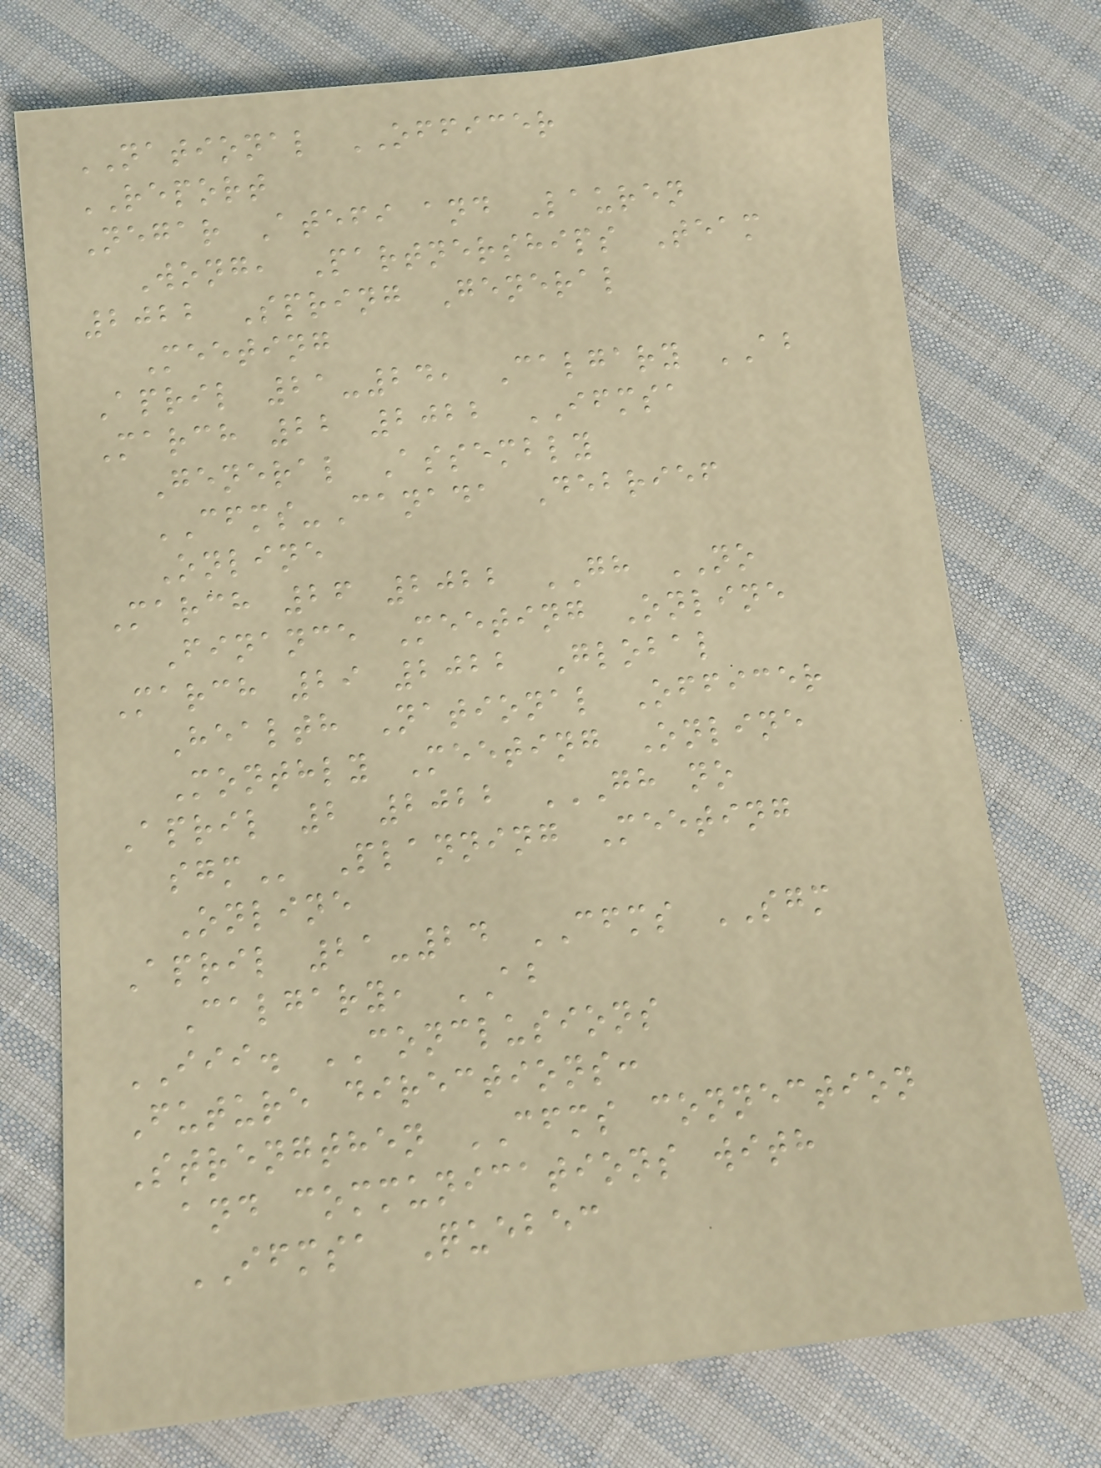NATIONAL OFFICER
REPORT
Negar Atefi and Lauren
Wong, Partnerships Team
2022 Spring General
Meeting
April 21-24, Calgary AB
March 22 2022 IFMSA
General Assembly
CFMS-Canada Debrief
Online
March 26 2022 GH NO
Finance Meeting Online
March 29 2022 Global
Health National Officer
Monthly Meeting Online
April 2 2022 GH NO
SGM Planning Meeting
Online
April 21-24 CFMS SGM
Calgary, AB
III. CONCLUSIONS
Future directions:
Strengthen CFMS connection
and communications with
IFMSA Quebec
